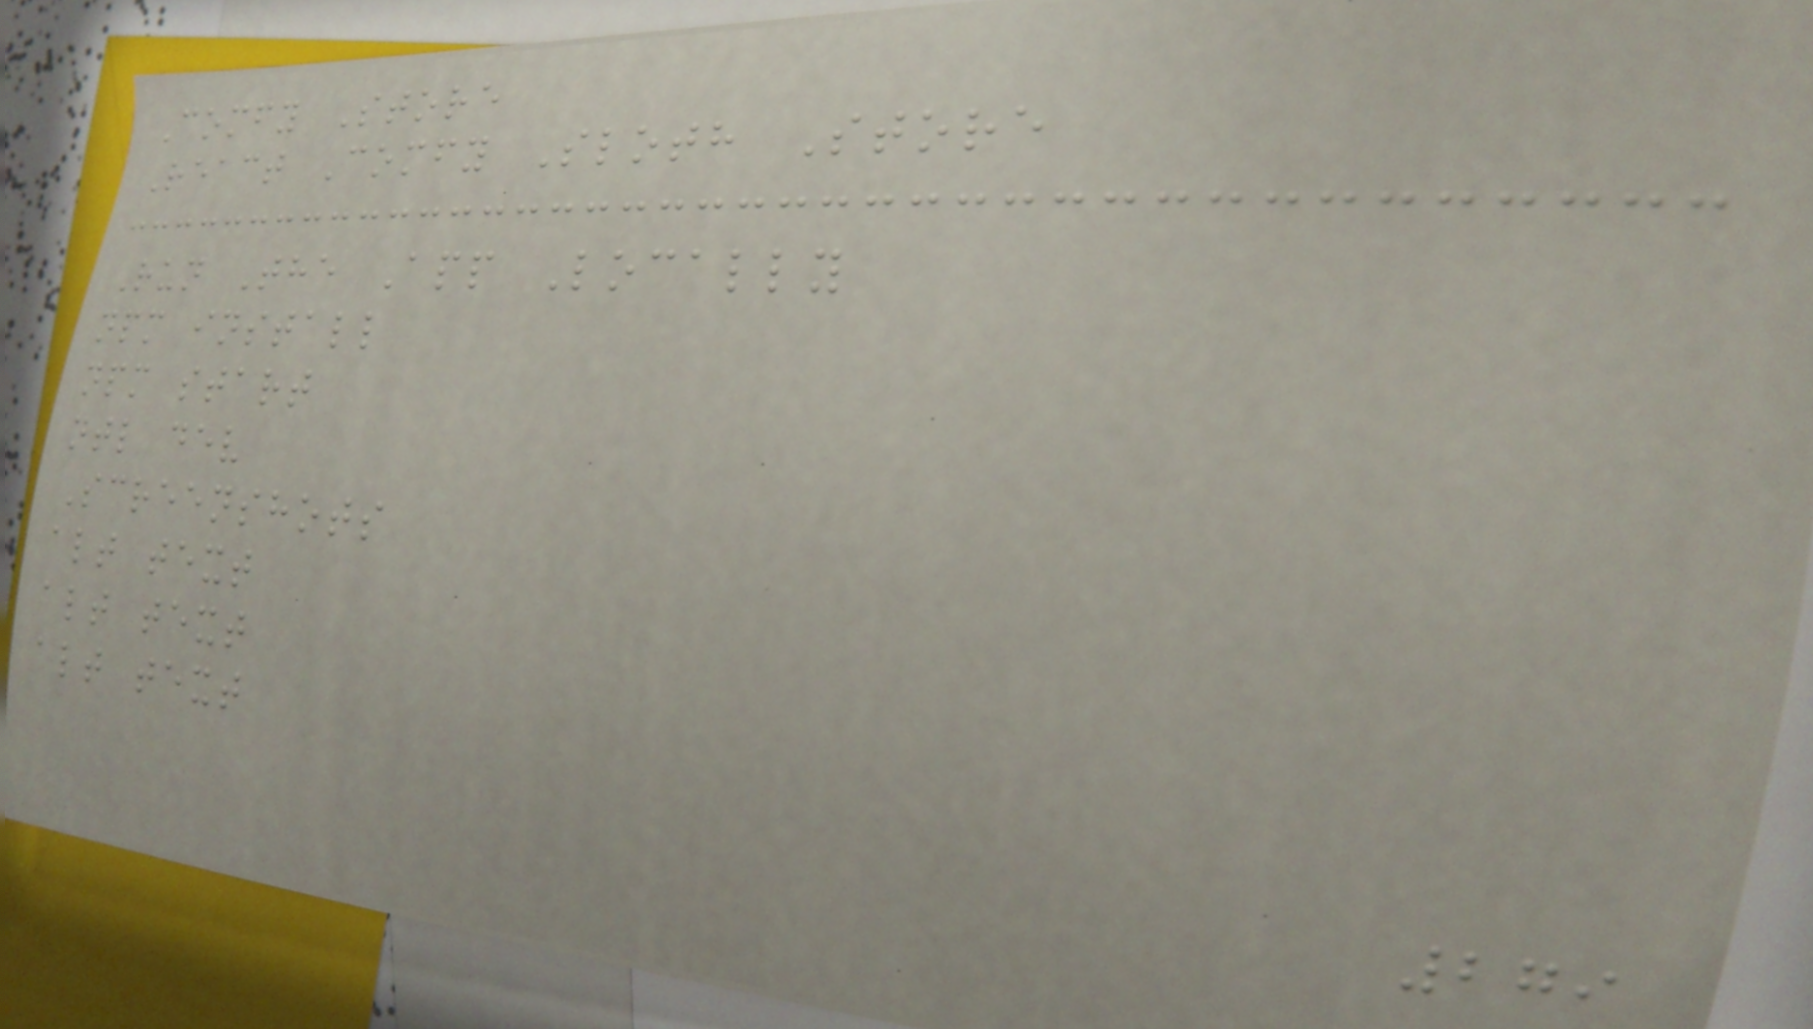Comfy Store
React Comfy Sloth Store
Run The App Locally
npm install
npm start
ntl dev
Screenshots
alt text
alt text
alt text
279
